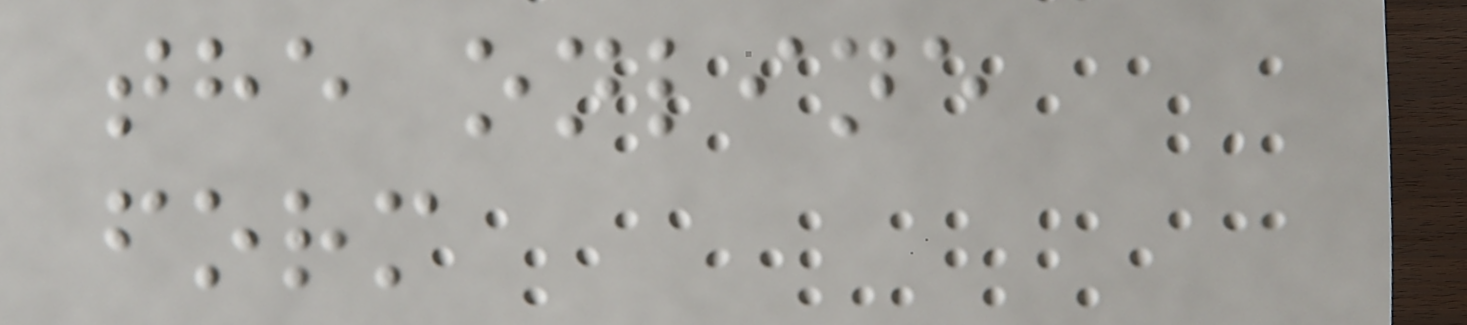the online
form
